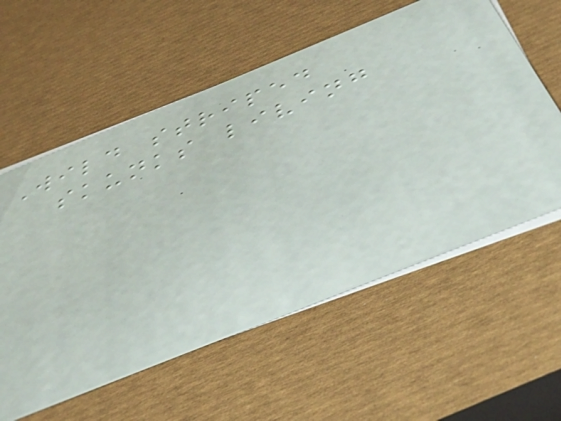Wild striped
skunks living
